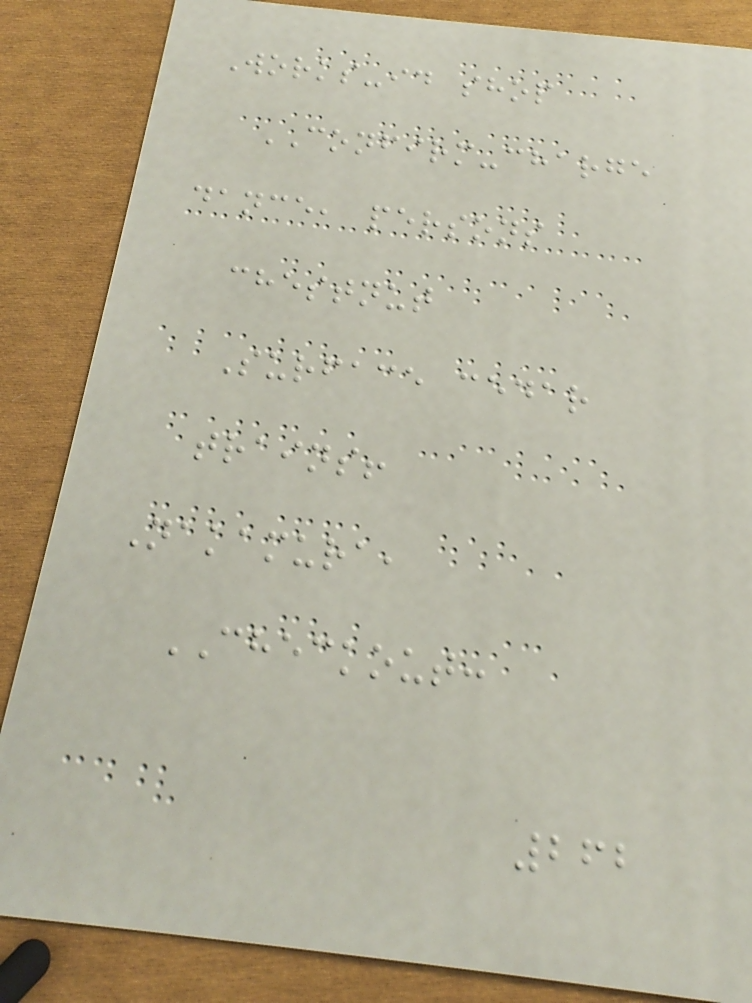Works-id shop
CONFIRM-charge
dance, persons
chestnut
Surface cedar
trains!
Nakamura,
CHECKOUT:
262
